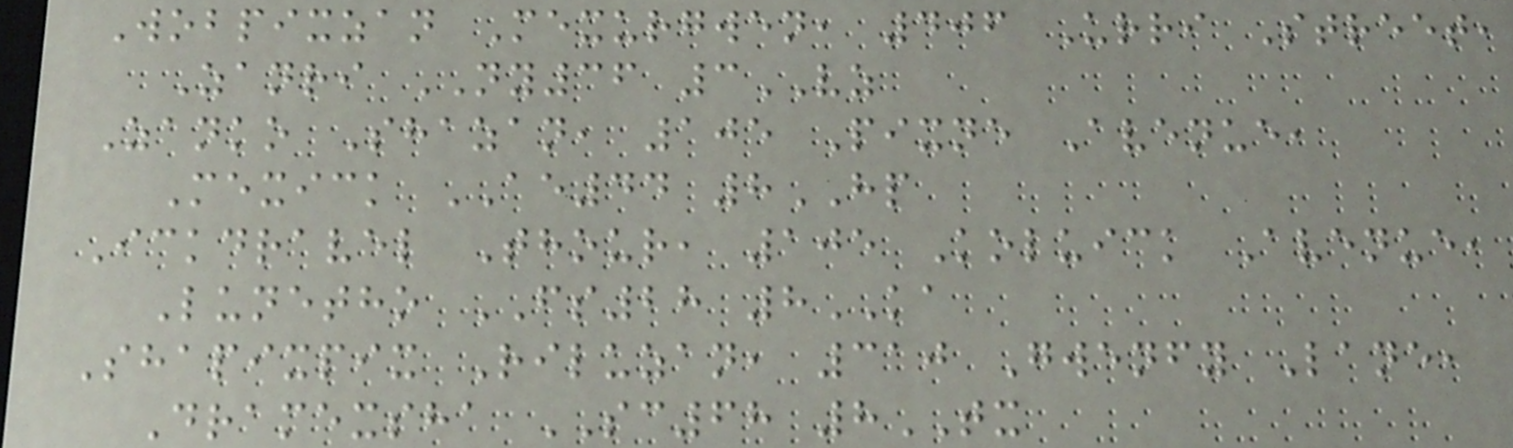Wobpixzan Mexurgwen, 406 Urri Street,
Zanri NY36 3VZ
Zanko Shazan, 105 Pixne Avenue,
Mexick AE44 8HP
Ickdravel Thour, 105 Koluick Avenue,
Lunetho FS28 8KA
Shapixpix Riluzan, 310 Gwenfy Lane,
Dramexsha SC68 8TX
